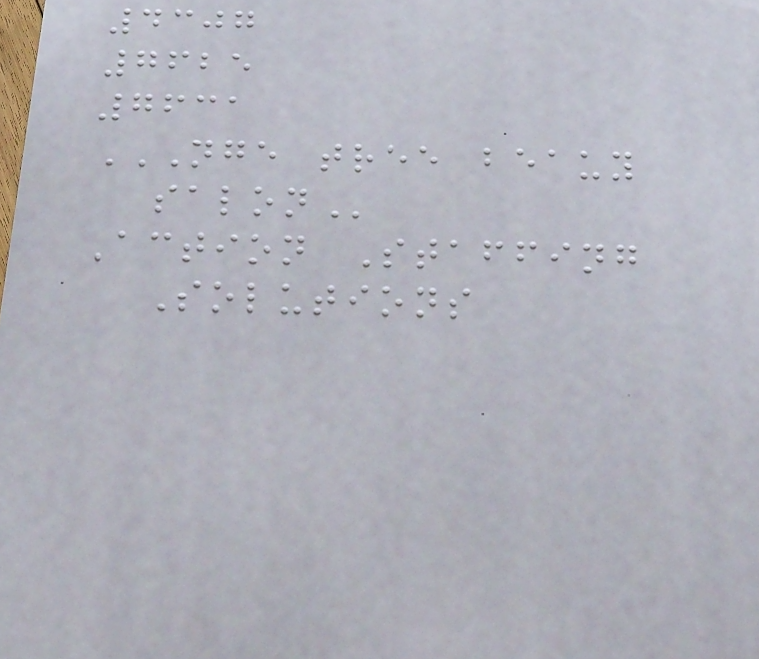4307
7625
7631
NGE TREE BEAUY
SALON
Action Staffing
Solutions
